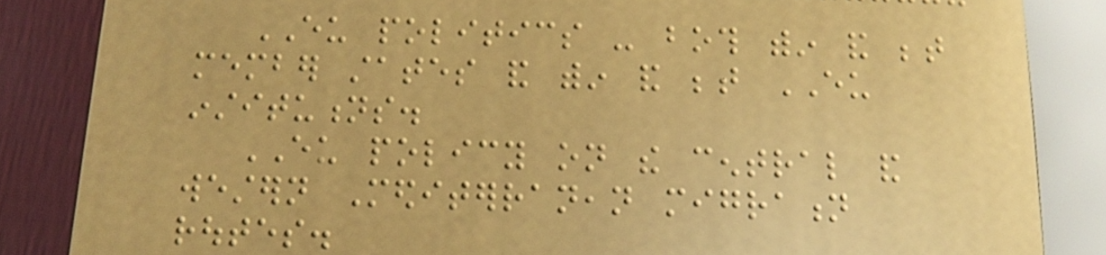EU politics - both within and between
member states and within and between EU
institutions.
EU policy on the central and
western Mediterranean migration
routes.
